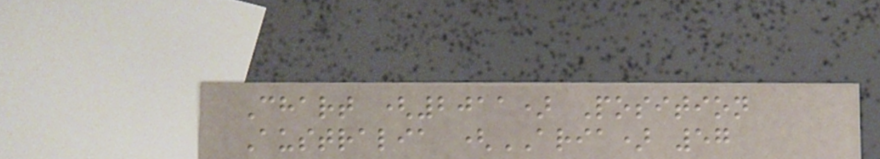Chart (2011) Position
Australia (ARIA) 57
